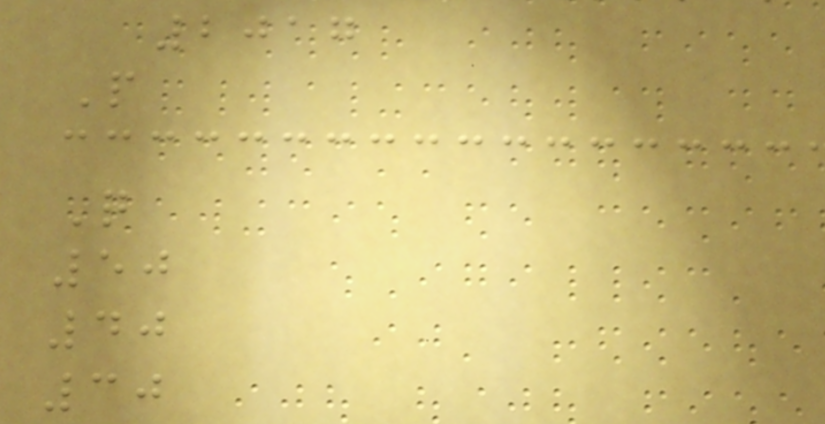2017
P
Q
50
40
30
